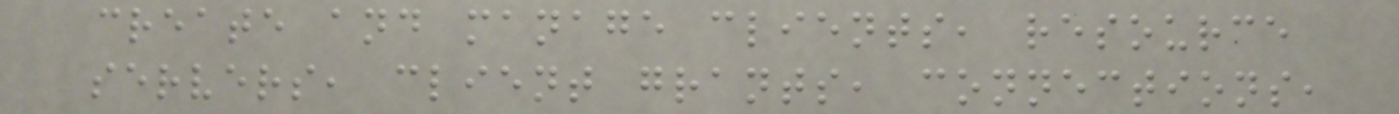create and manage clients, resource
servers, client grants, connections,
